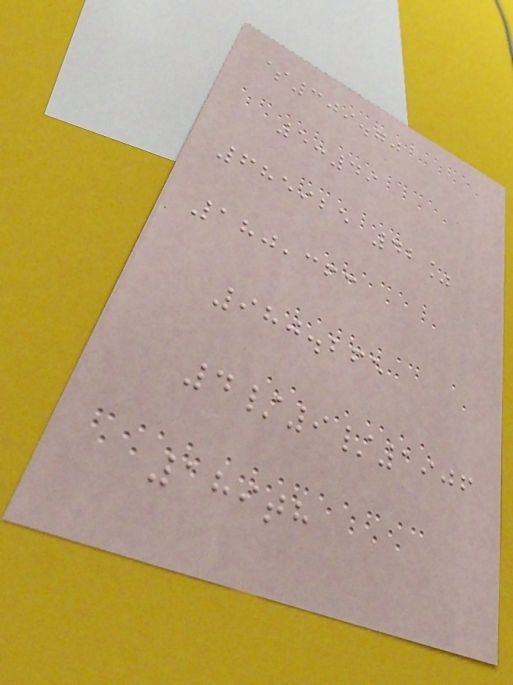$309.70
5:49
685925 42%
180,363
980.265
4/9/1906
189th
